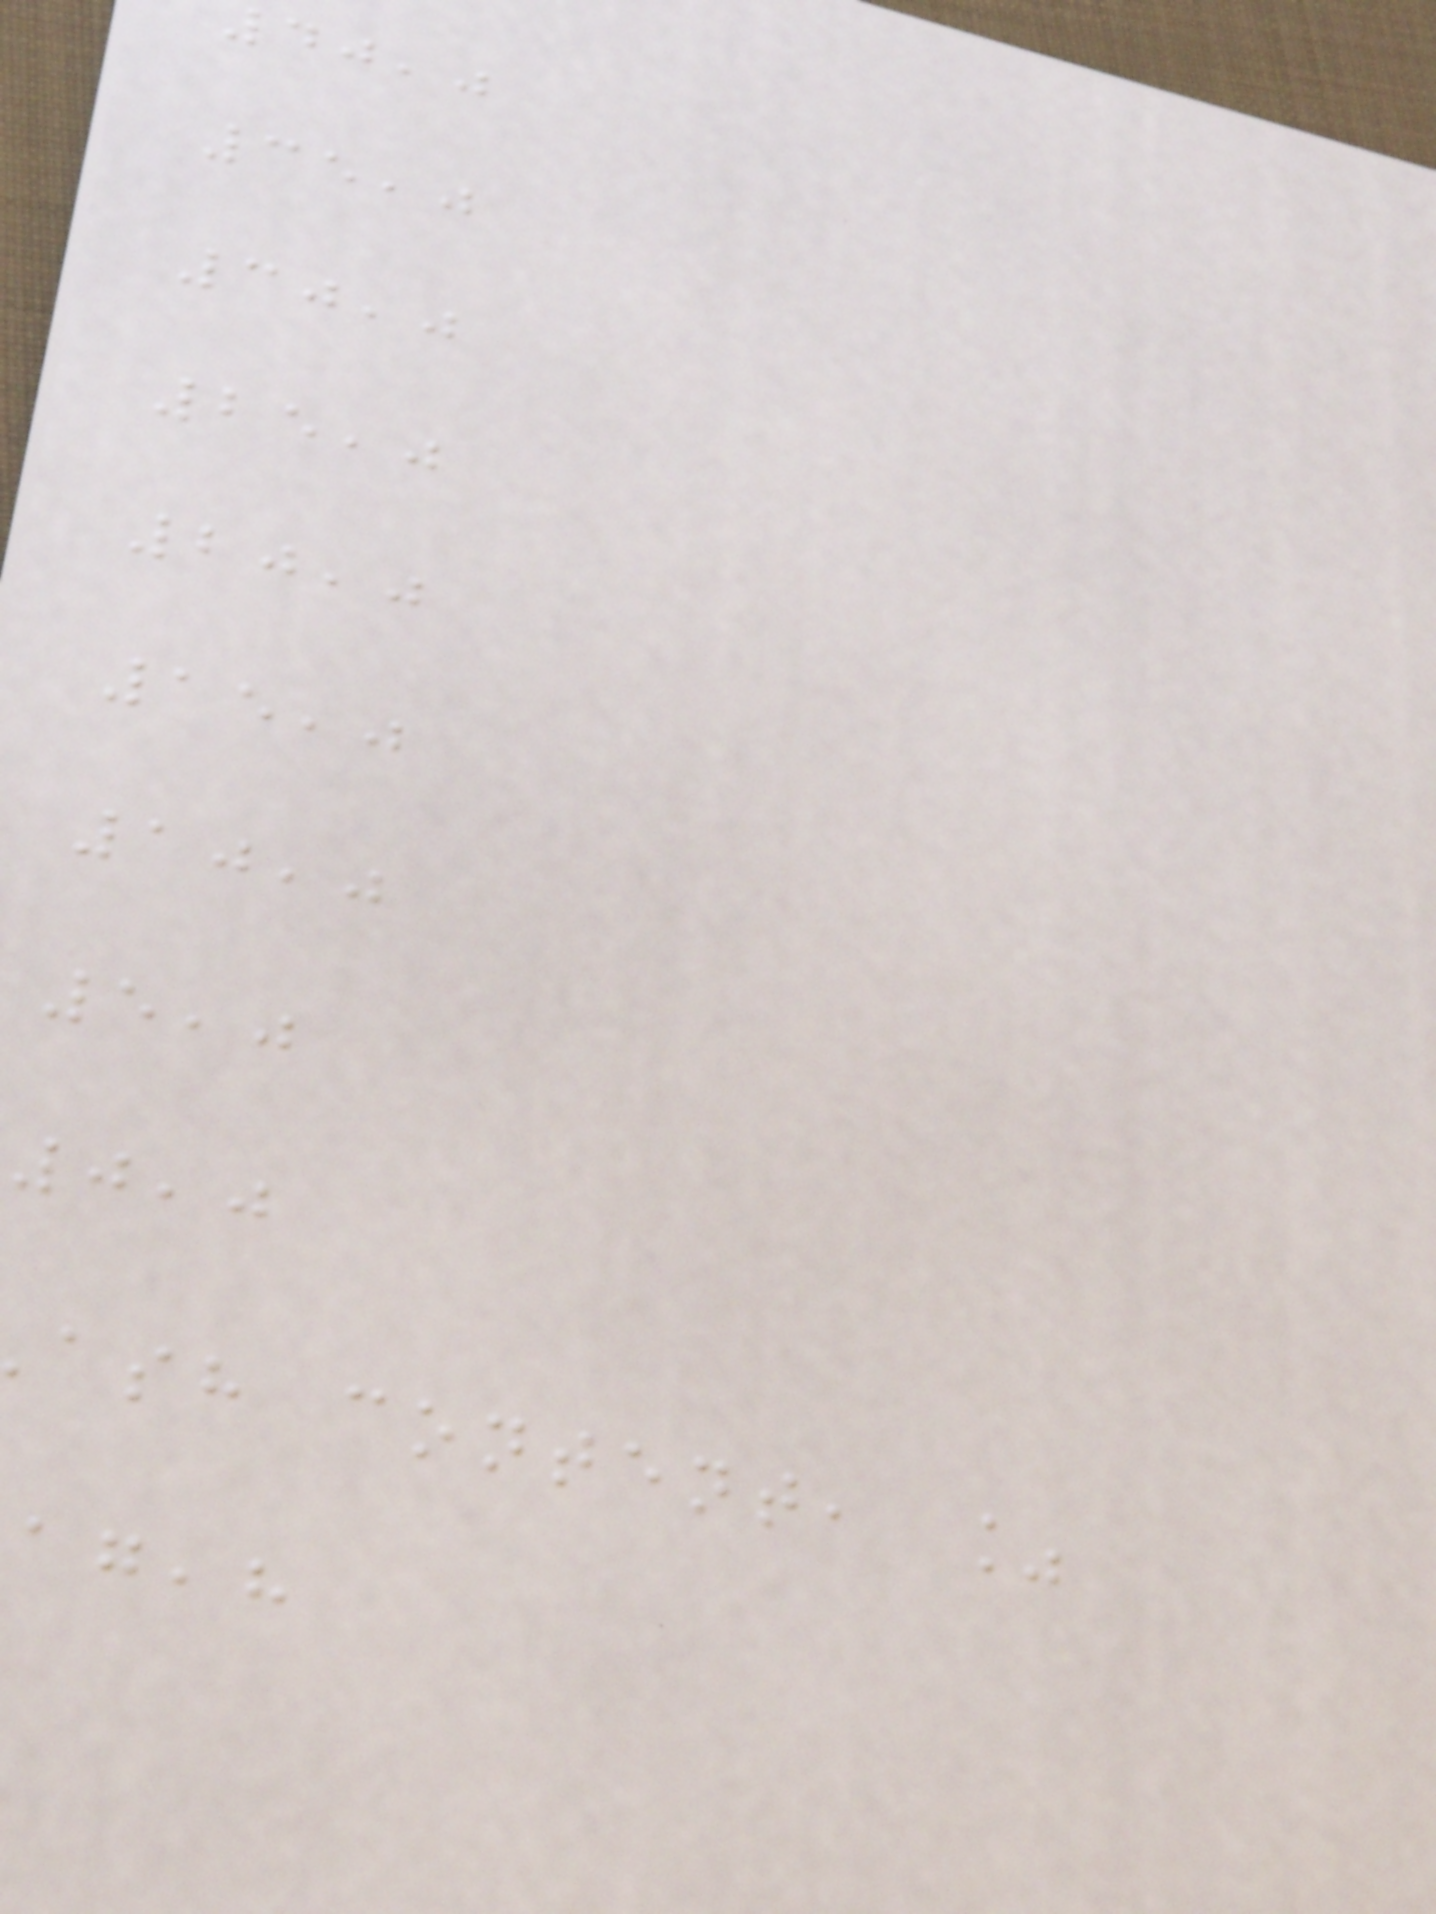35,0
30,0
25,0
20,0
15,0
10,0
5,0
0,0
ash content, %
